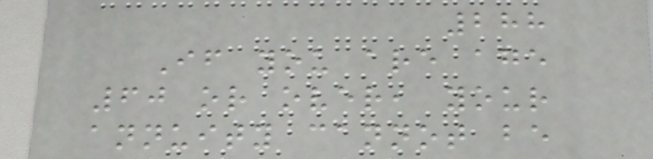288
If you are age
60 or over, your
annuity cannot be
